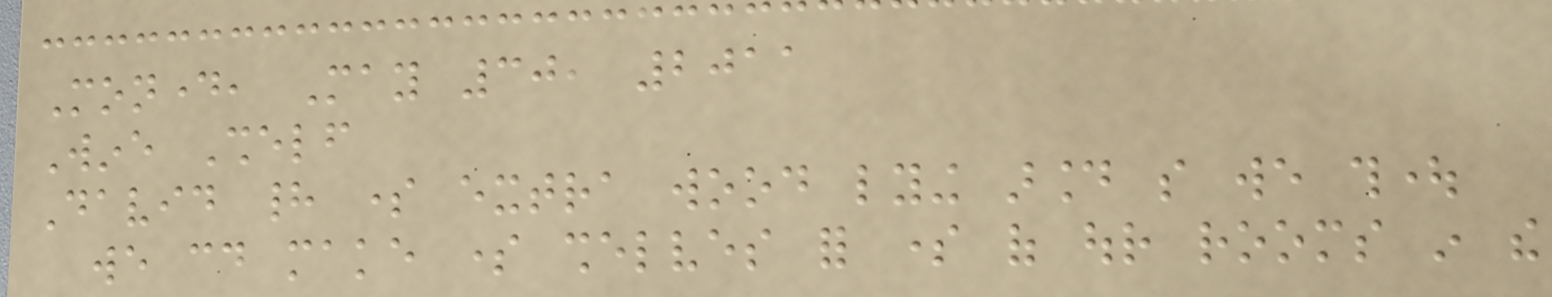Monday, May 30, 2011
Wine Shelf
David had some extra wood lying around so we thought
we could make some shelves for some of our rooms in the
